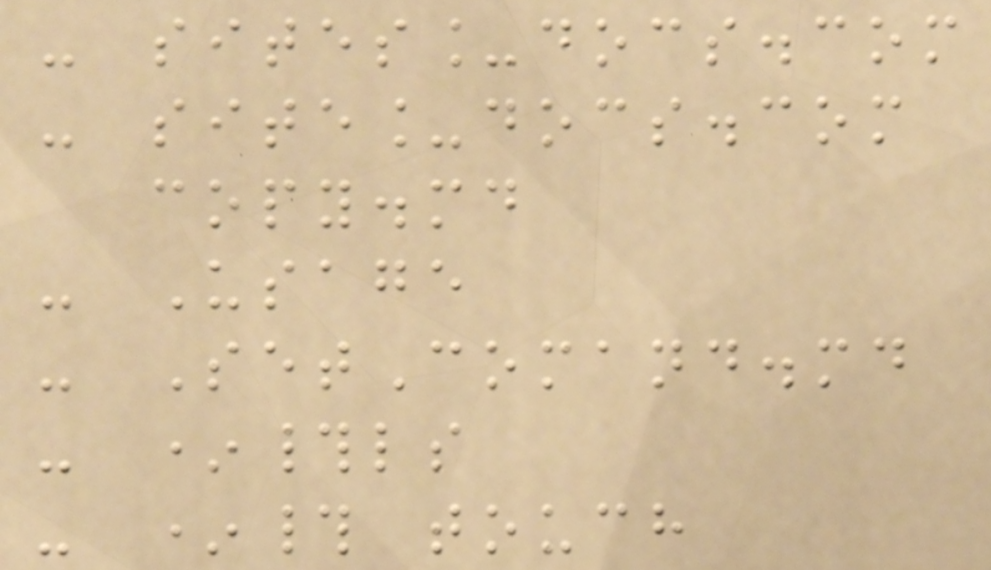- sites_docs.com
- site_docs.com
copy.md
- Usage
- SetComand.md
- *#ls
- *# touch
